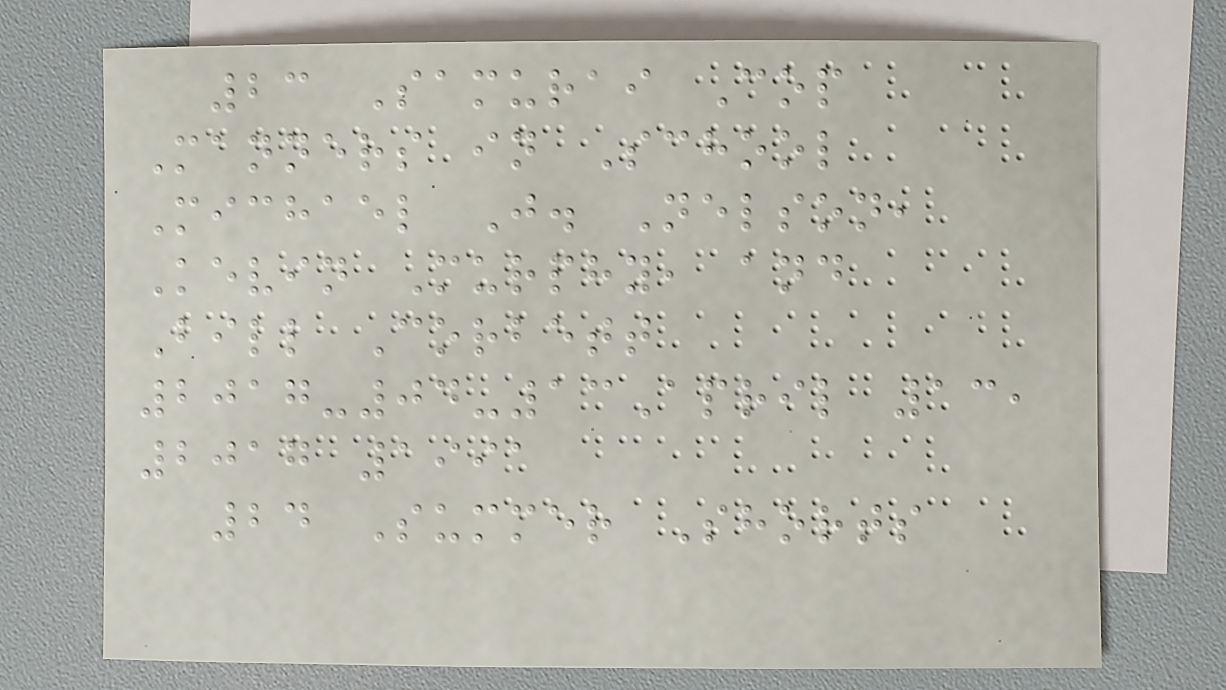23 Samurai Cop
Manners in School
Michael J. Nelson,
Kevin Murphy, and
Bill Corbett
2017-04-13April 13,
2017 1991
24 Summer Shorts
